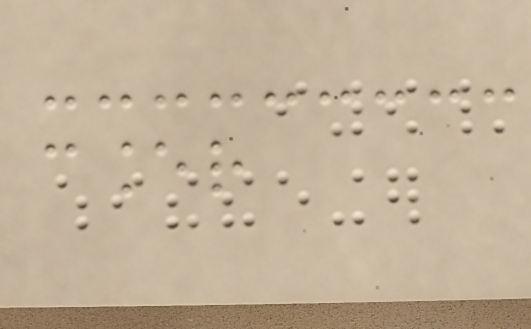cancer
